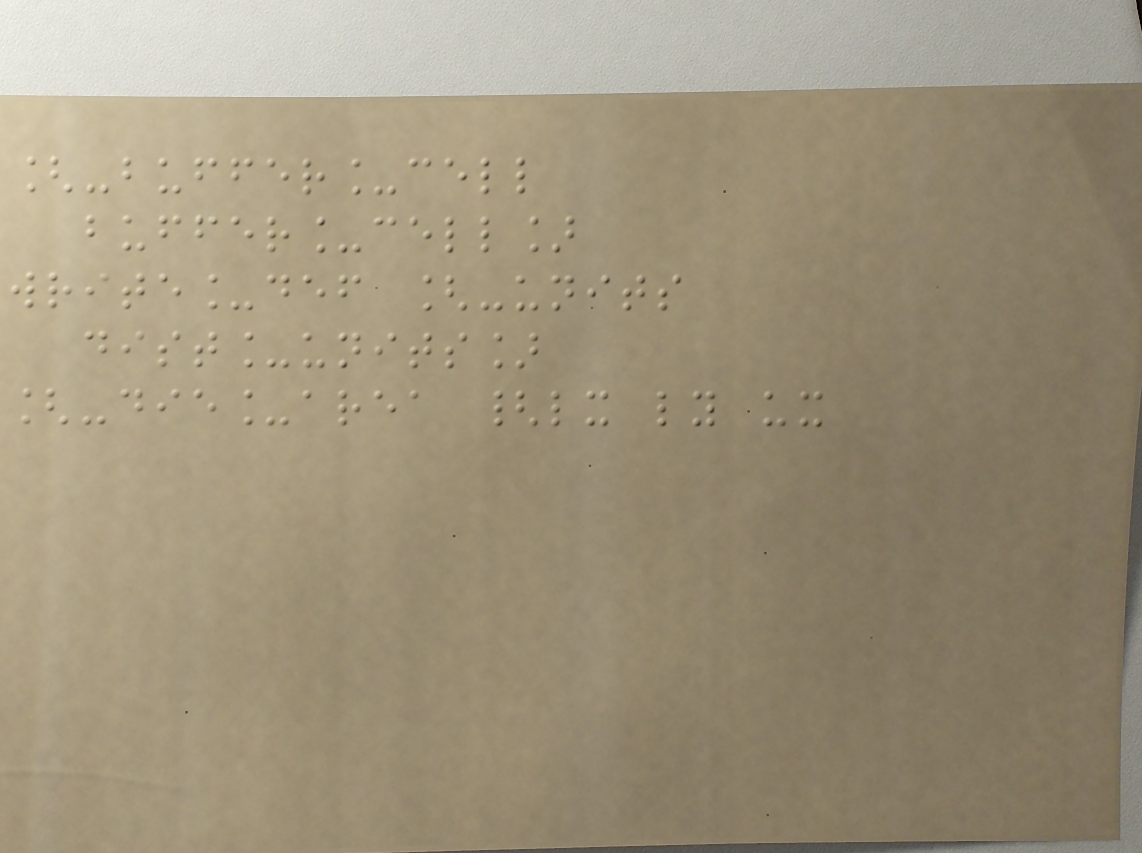[-buffer_cell
buffer_cell]
write_def [-units
dist_units]
[-die_area {lx ly ux
